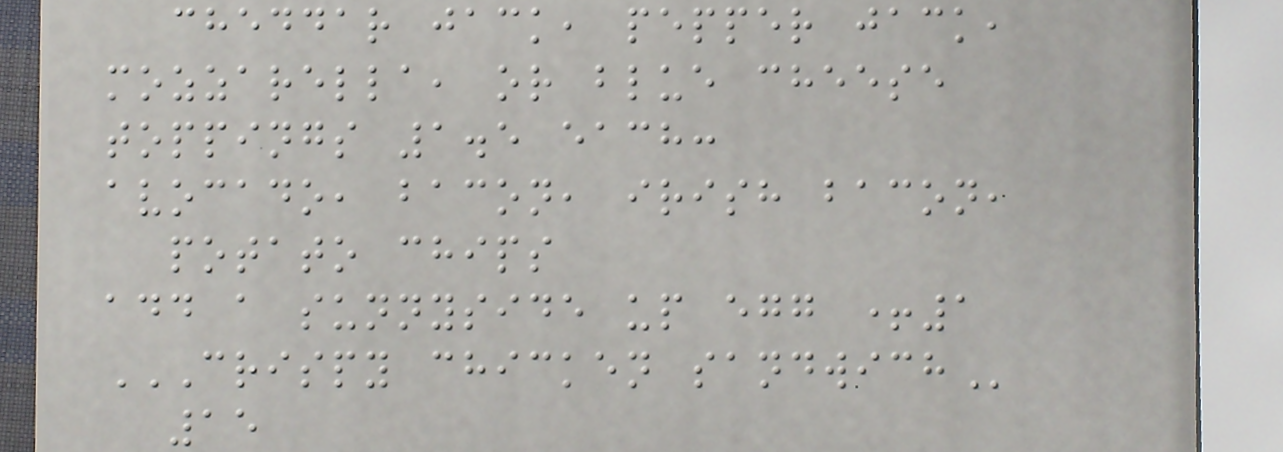cheddar jack, pepper jack,
mozzarella, or blue cheese
toppings 1.5 each:
avocado, bacon, irish bacon,
potato chips
add a sunnyside up egg +1
CRISPY CHICKEN SANDWICH
15
